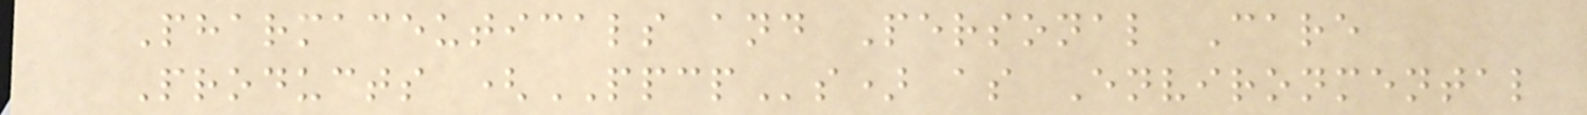Pharmaceuticals and Personal Care
Products (PPCPs) as Environmental
